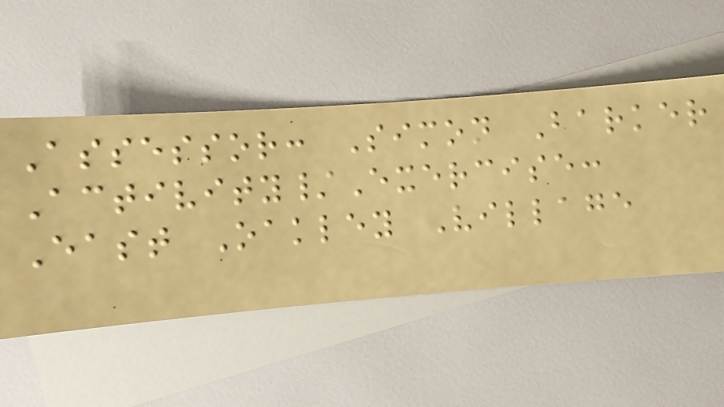Assessor: Simon Barker
Activity/Exercise:
East Oakley Village
